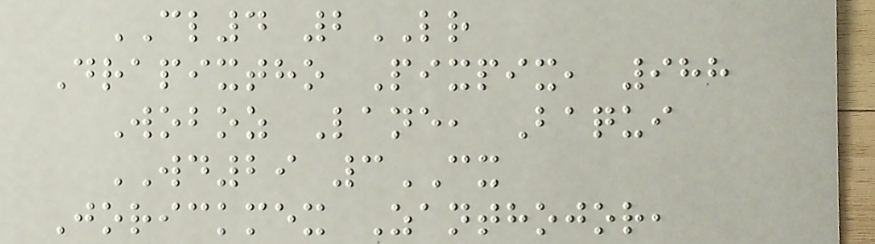CL4 2LR
Drapixtho Pixpix, 988
Woboz Lane, Baqui
WD29 3CX
Jorickmex Zanthojor,
